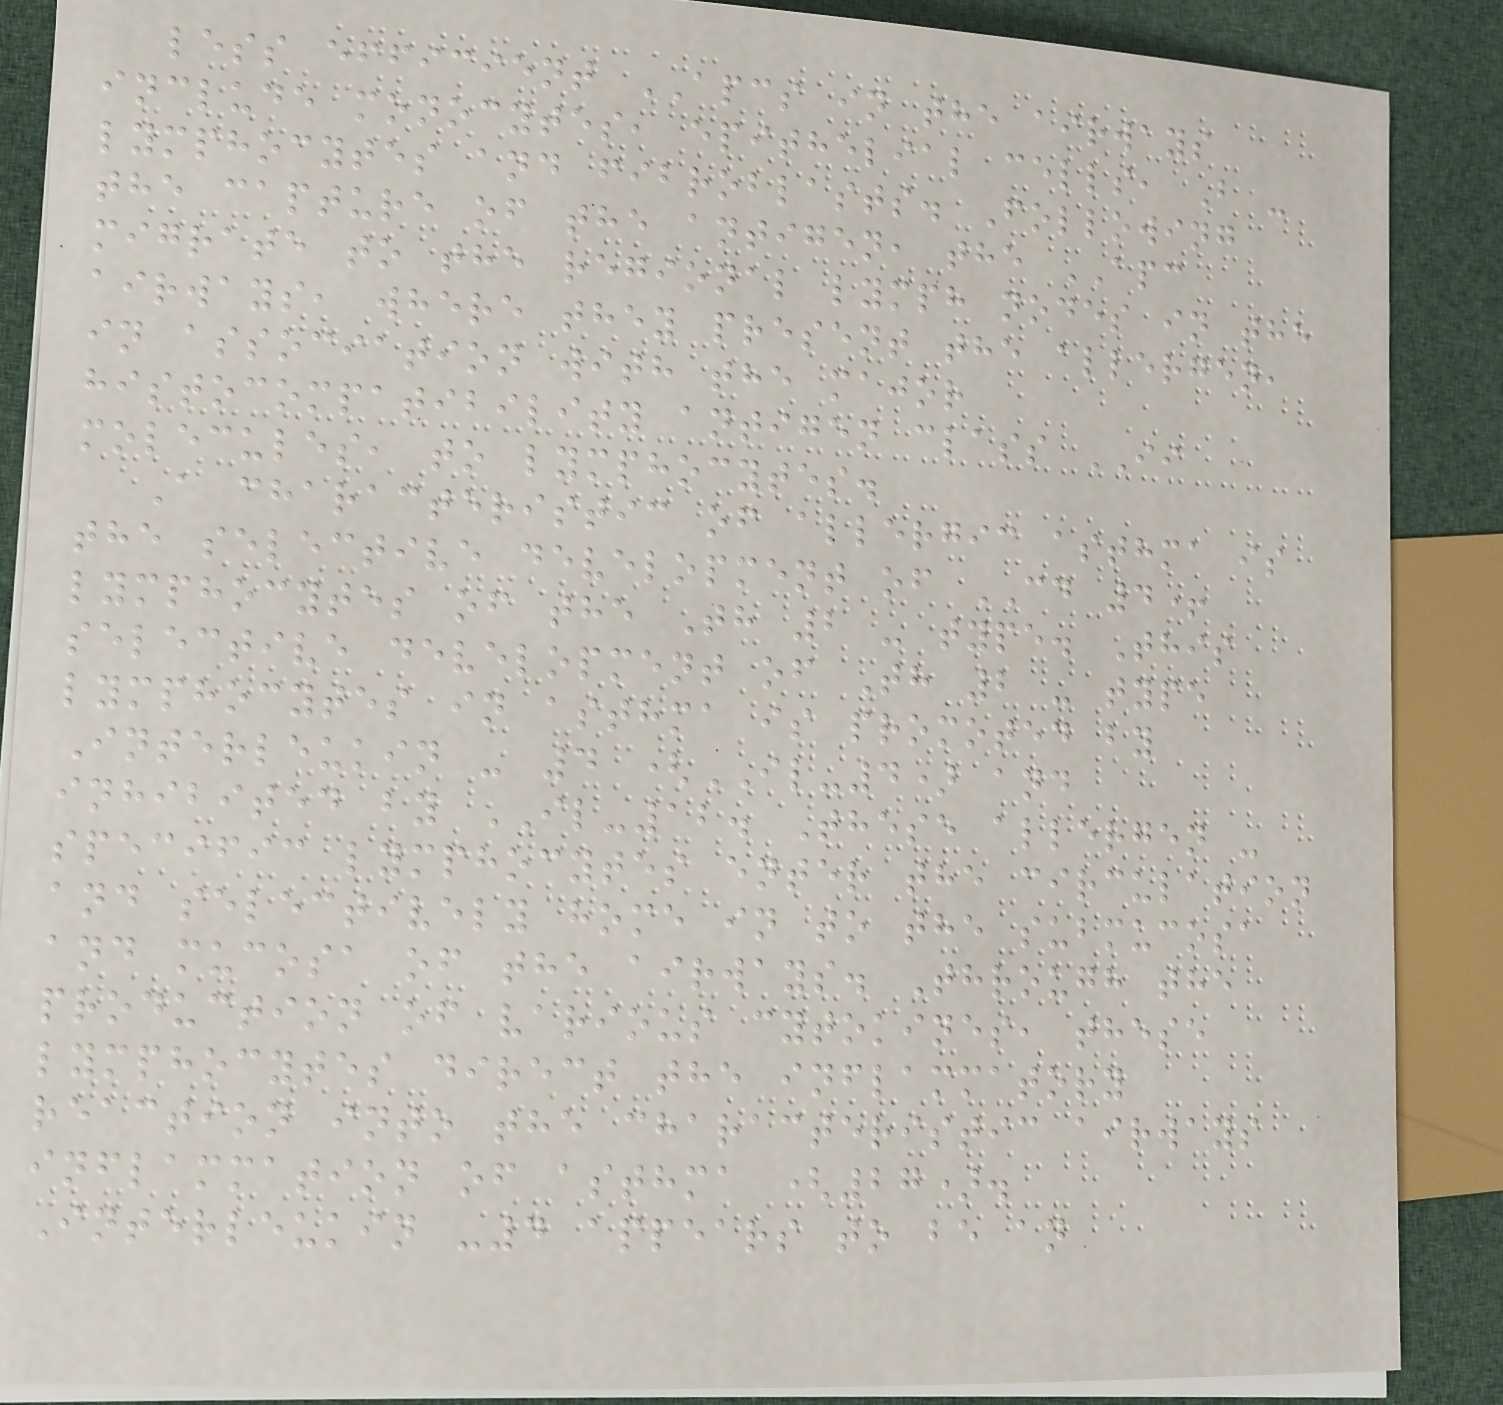less efficient APCS in the airways
include monocytes, epithelial cells, B -
lymphocytes and fibroblasts. Following
the capture of the antigen, the APC
migrate to the regional lymph nodes in the
airways, where they present the allergen,
in association with the major
histocompatibility antigen class II
molecules, to lymphocytes.
A characteristic of allergic asthma is
the selective development of CD 4+
lymphocytes of the Th 2 - type. This
selective development of Th 2 - type
lymphocytes in asthma is promoted by
Interleukin - 4 (IL-4) and
inhibited by IL-12. These allergen -
specific lymphocytes enter the circulation
and selectively home in to the submucosa
and mucosa of the airways. Through the
production of various cytokines, these
lymphocytes direct the inflammatory
reaction into the characteristic airways
inflammation of asthma (27).
Interleukin -4 appears to be an
